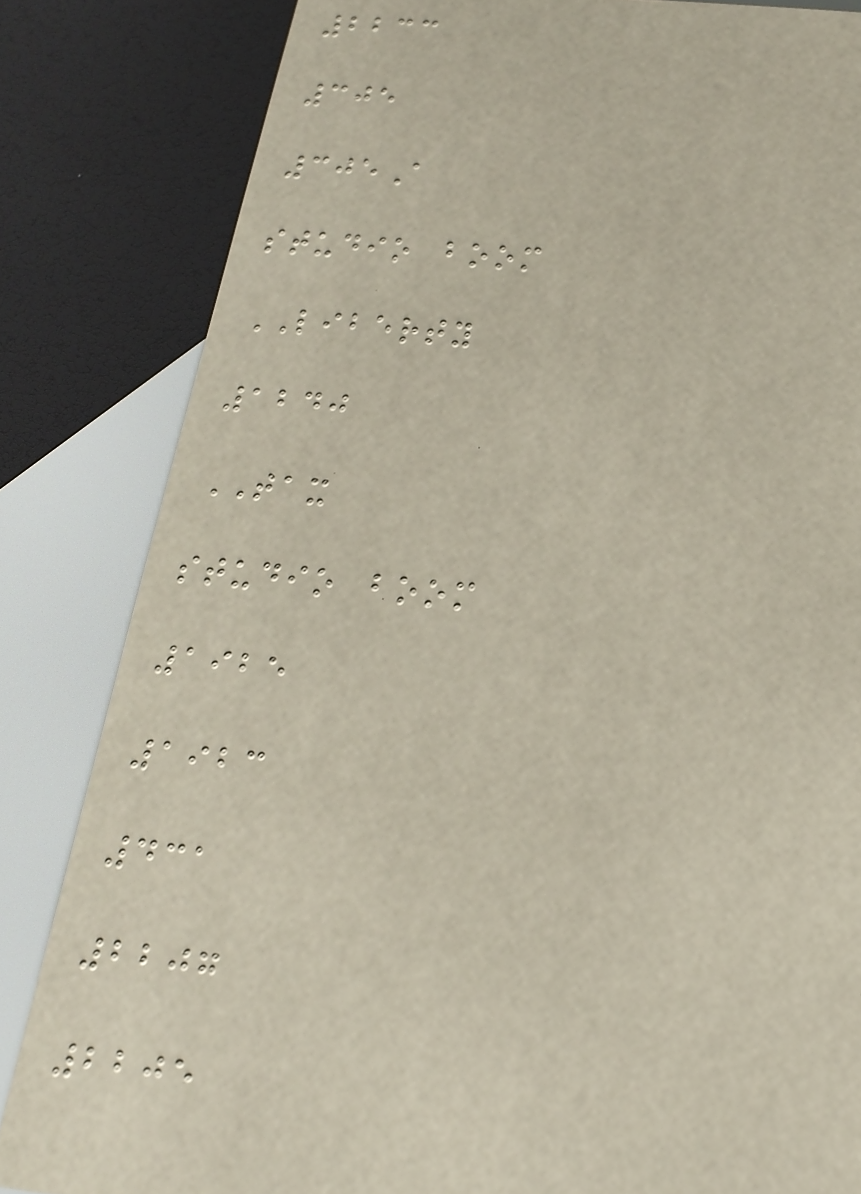2233
305
305A
studio boom
LIBERTY
1240
TAX
studio boom
1925
1923
431
2207
2205
